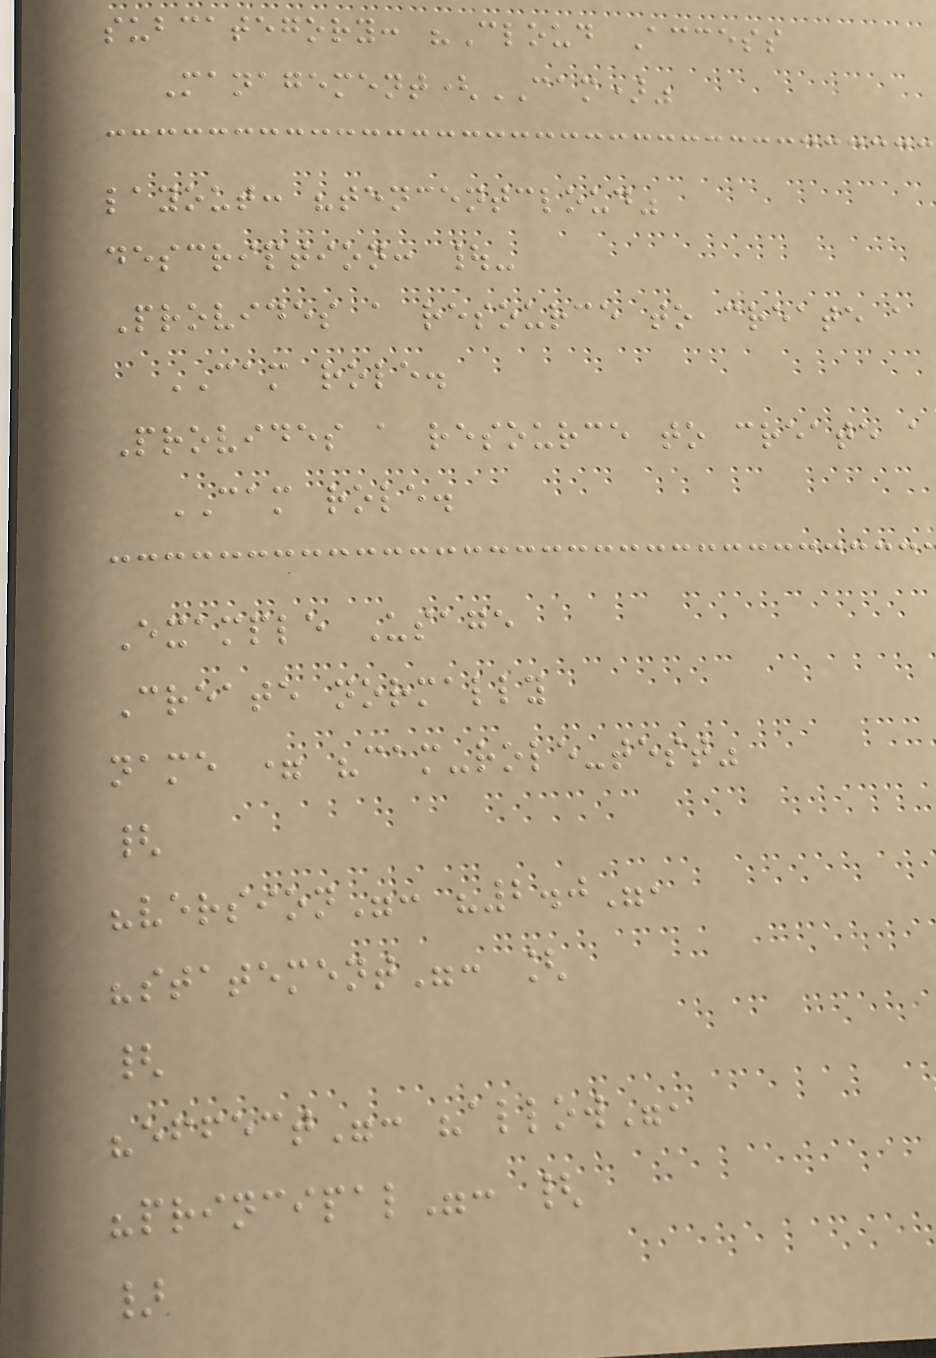subcategory: "Cloud Access
Management(CAM)"
layout: "tencentcloud"
description: |-
Provides a resource to create a
CAM role.
Provides a resource to create a
CAM role.
Example Usage
Create normally
name = "cam-role-test"
{
"version": "2.0",
"statement": [
{
"effect": "allow",
"principal": {
}
